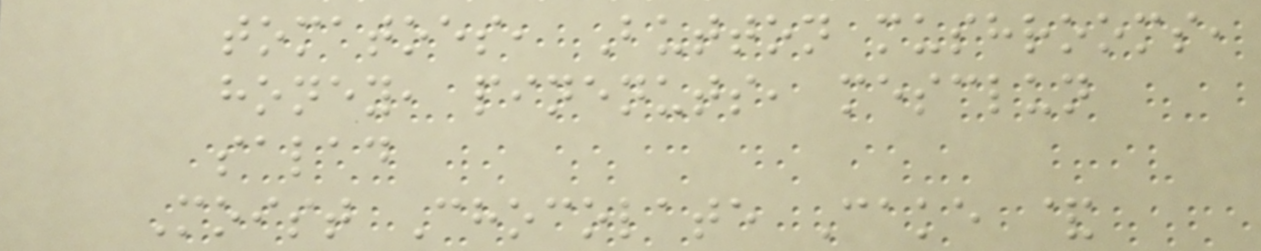tomatoes, Button mushrooms,
honey, pinenuts, mesclun
salad
Moist Chocolate Cake &
